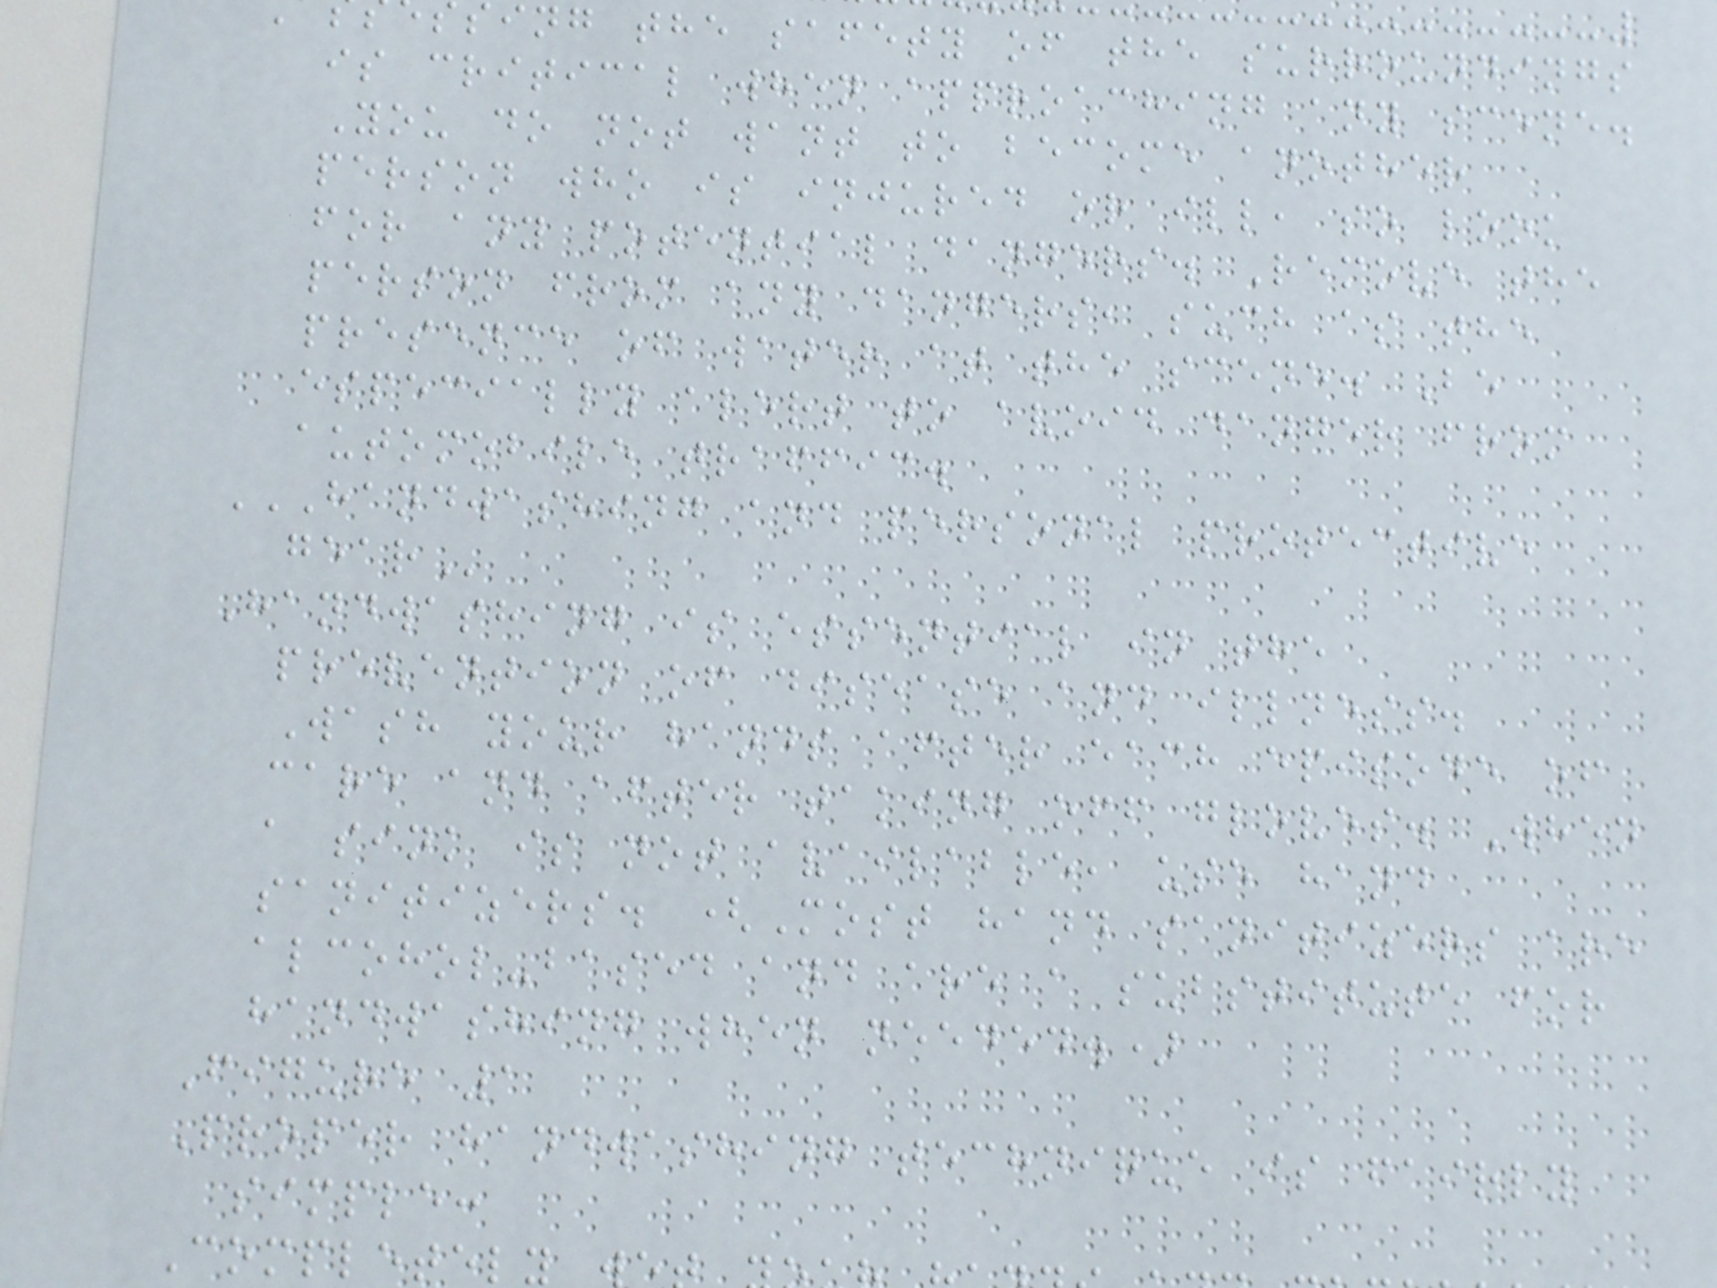sing the safety of the surroundings
is critical when approaching any scene.
You do not want to become another
person who is injured or ill, so look
for any potential dangers. Remove the
person from any dangers, such as the
presence of water at the scene. Be
especially alert to avoid danger from
automobile traffic.
HANDWASHING AND PERSONAL PROTECTIVE
Handwashing is essential in the
prevention of disease and illness.
Wash your hands after each episode of
care and after taking off gloves. When
a sink is not available, use hand
sanitizers. (Most hand sanitizers are
alcohol-based and are a substitute for
handwashing when needed.)
Figure 1
Proper handwashing technique is fairly
simple:
Completely
